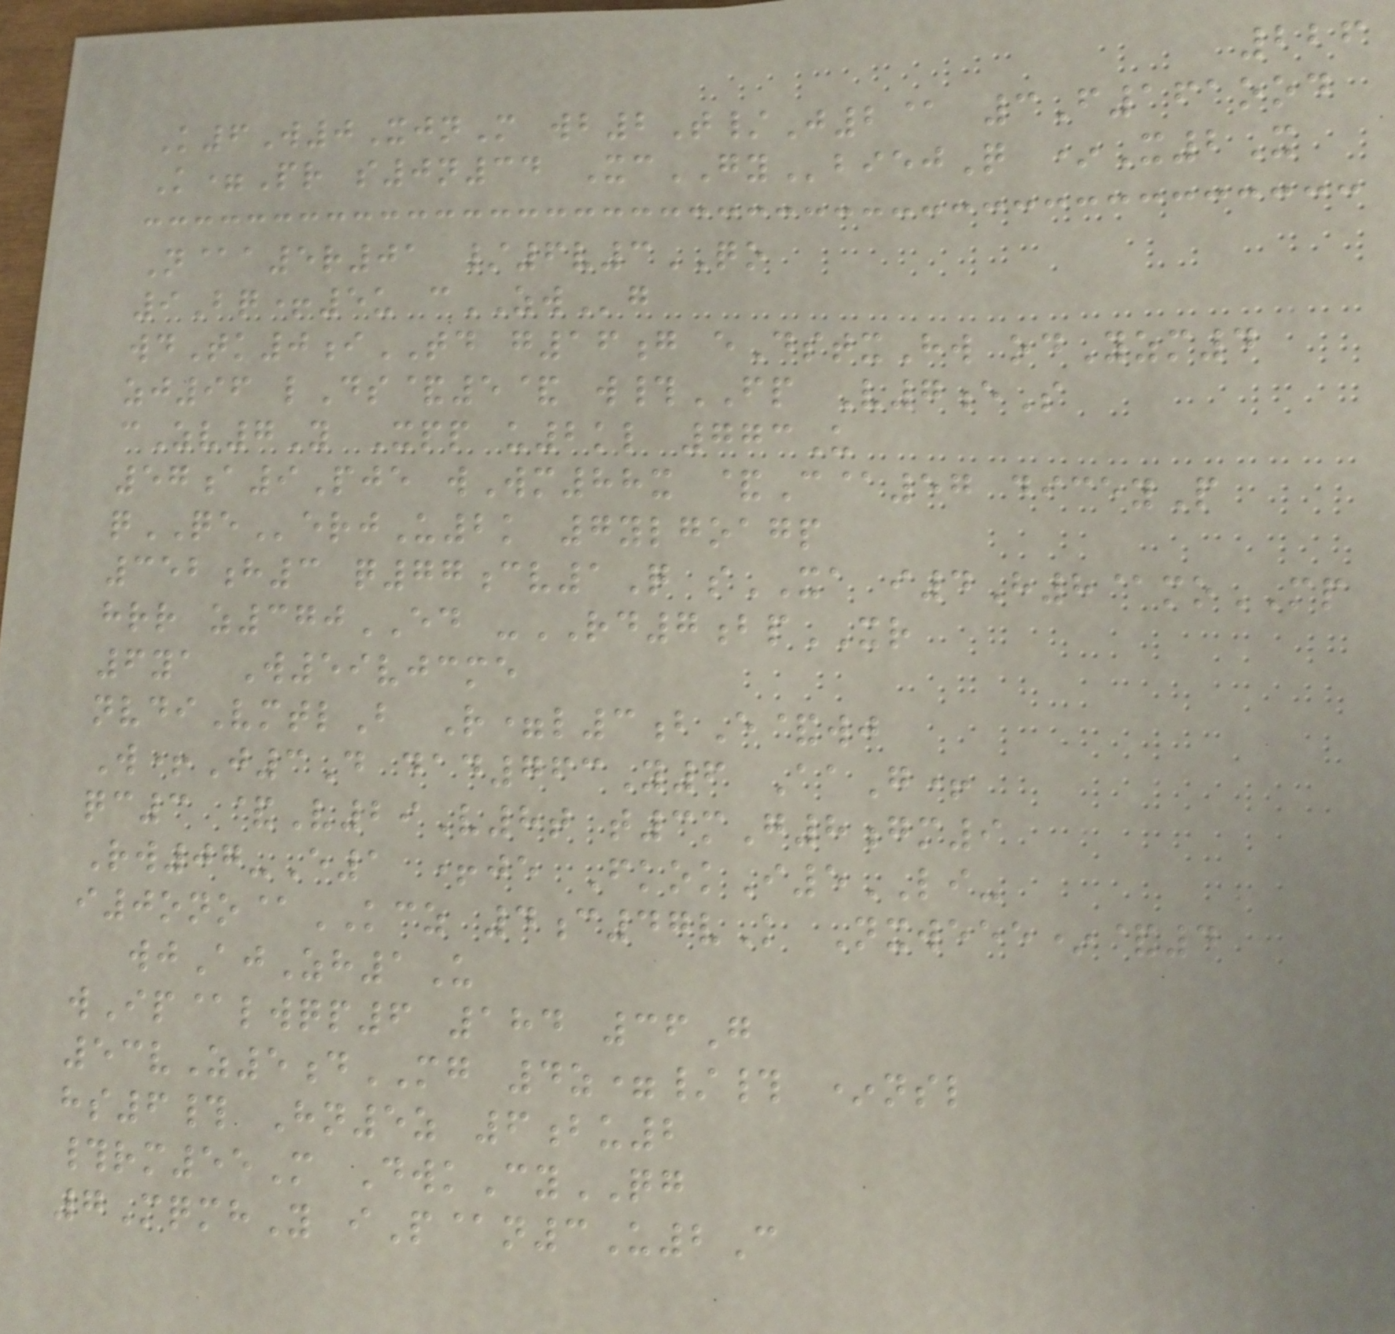226
K6W0XjnM wb2T/J2@ 3F161ood
K=Pr s0n34 XcGYbiejQ *X2X
N@a5r01 /6v3QO
9Bq+5u cZWg
wdTk0iTD g16g eDstxHw odYzm4
zj96 lDs&5& w#FP V7eS
cZv7Y Xpp u2kl 773U
57a9Pje wWm88x &C@57 diceyP
qQEerjU2k 7ylgoagp
352h3 q77cv1Q sXA i4H8@moMP
hrr z370ED -RD7bpXR
6ya W59vjcme
nvdiVmtlB R=l3bE&wj
W+J3D dad763Y6 AaG+
qc3 &V29V8t t3mG8gm9
Rw07-E1 +je FkokI5LI-
i0ono@KCZ 4c47vK Nxweee*&4
wjAjZh1U
wIp@lwqp6 184 36G
53vZ5dMG 4z=/# *nsl
hs6# Hn5z 6bu2
#rm55M DwkCyQG
7MqmhY iP@n3U2C
